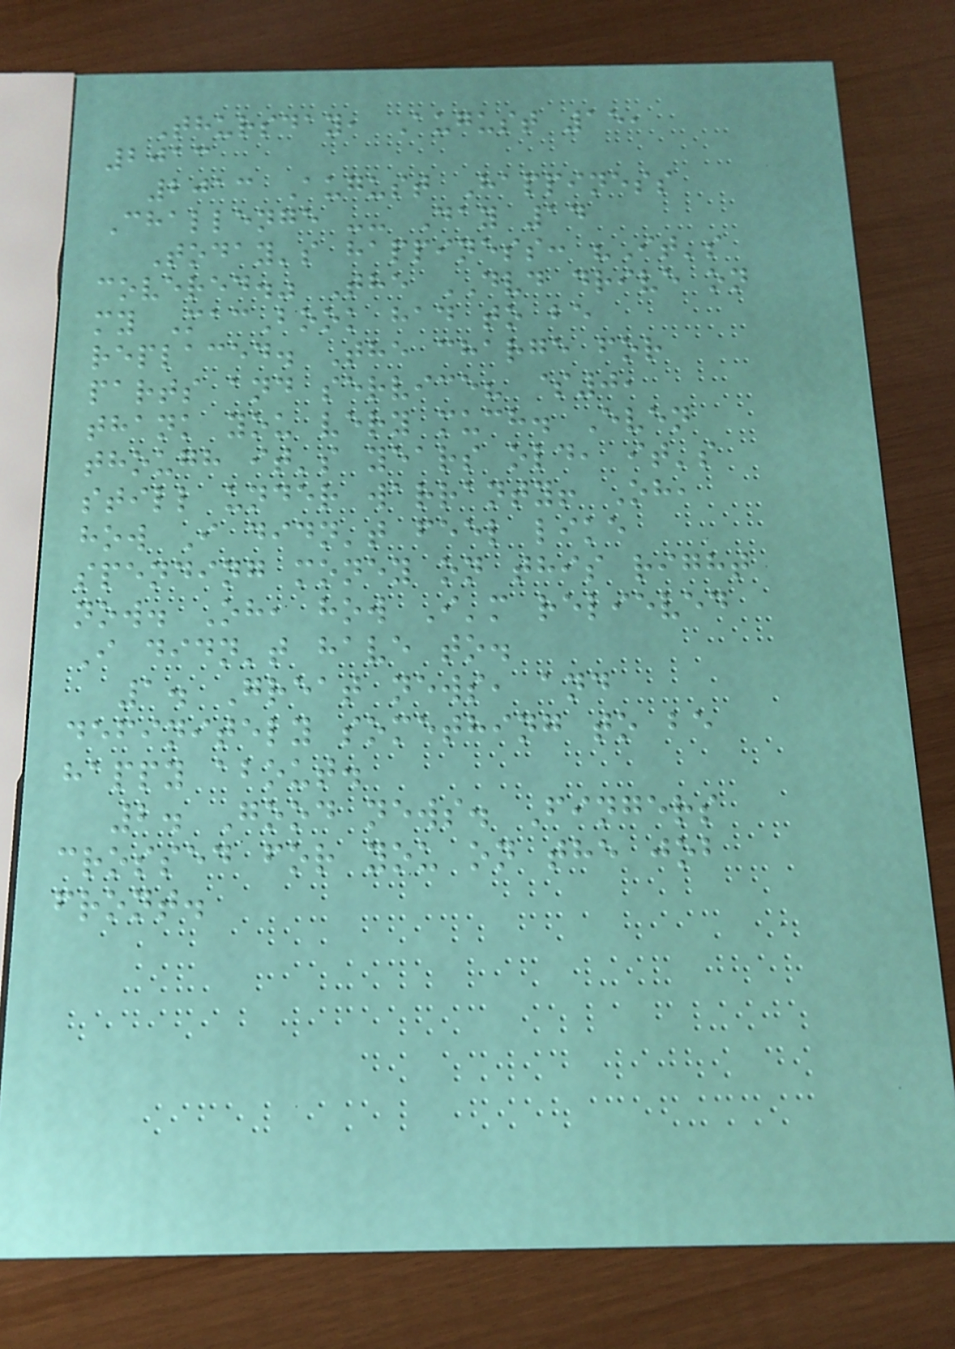Thursday, August 15,
2013
2013 August Happiness
Challenge -- Day 14
Today's happiness: "It's
covered." The DVD drive on
my MacBook had to be
replaced. The charge for
parts and service? $0,
thank you very much. Even
though it's years old, it's
still under warranty! Oh,
how I didn't feel like
spending money on this right
now. Oh, how I'm relieved
I didn't have to.
1. Great news, and
definitely something to be
happy about.
2. Good news. Fingers
crossed for you on the job
front.
